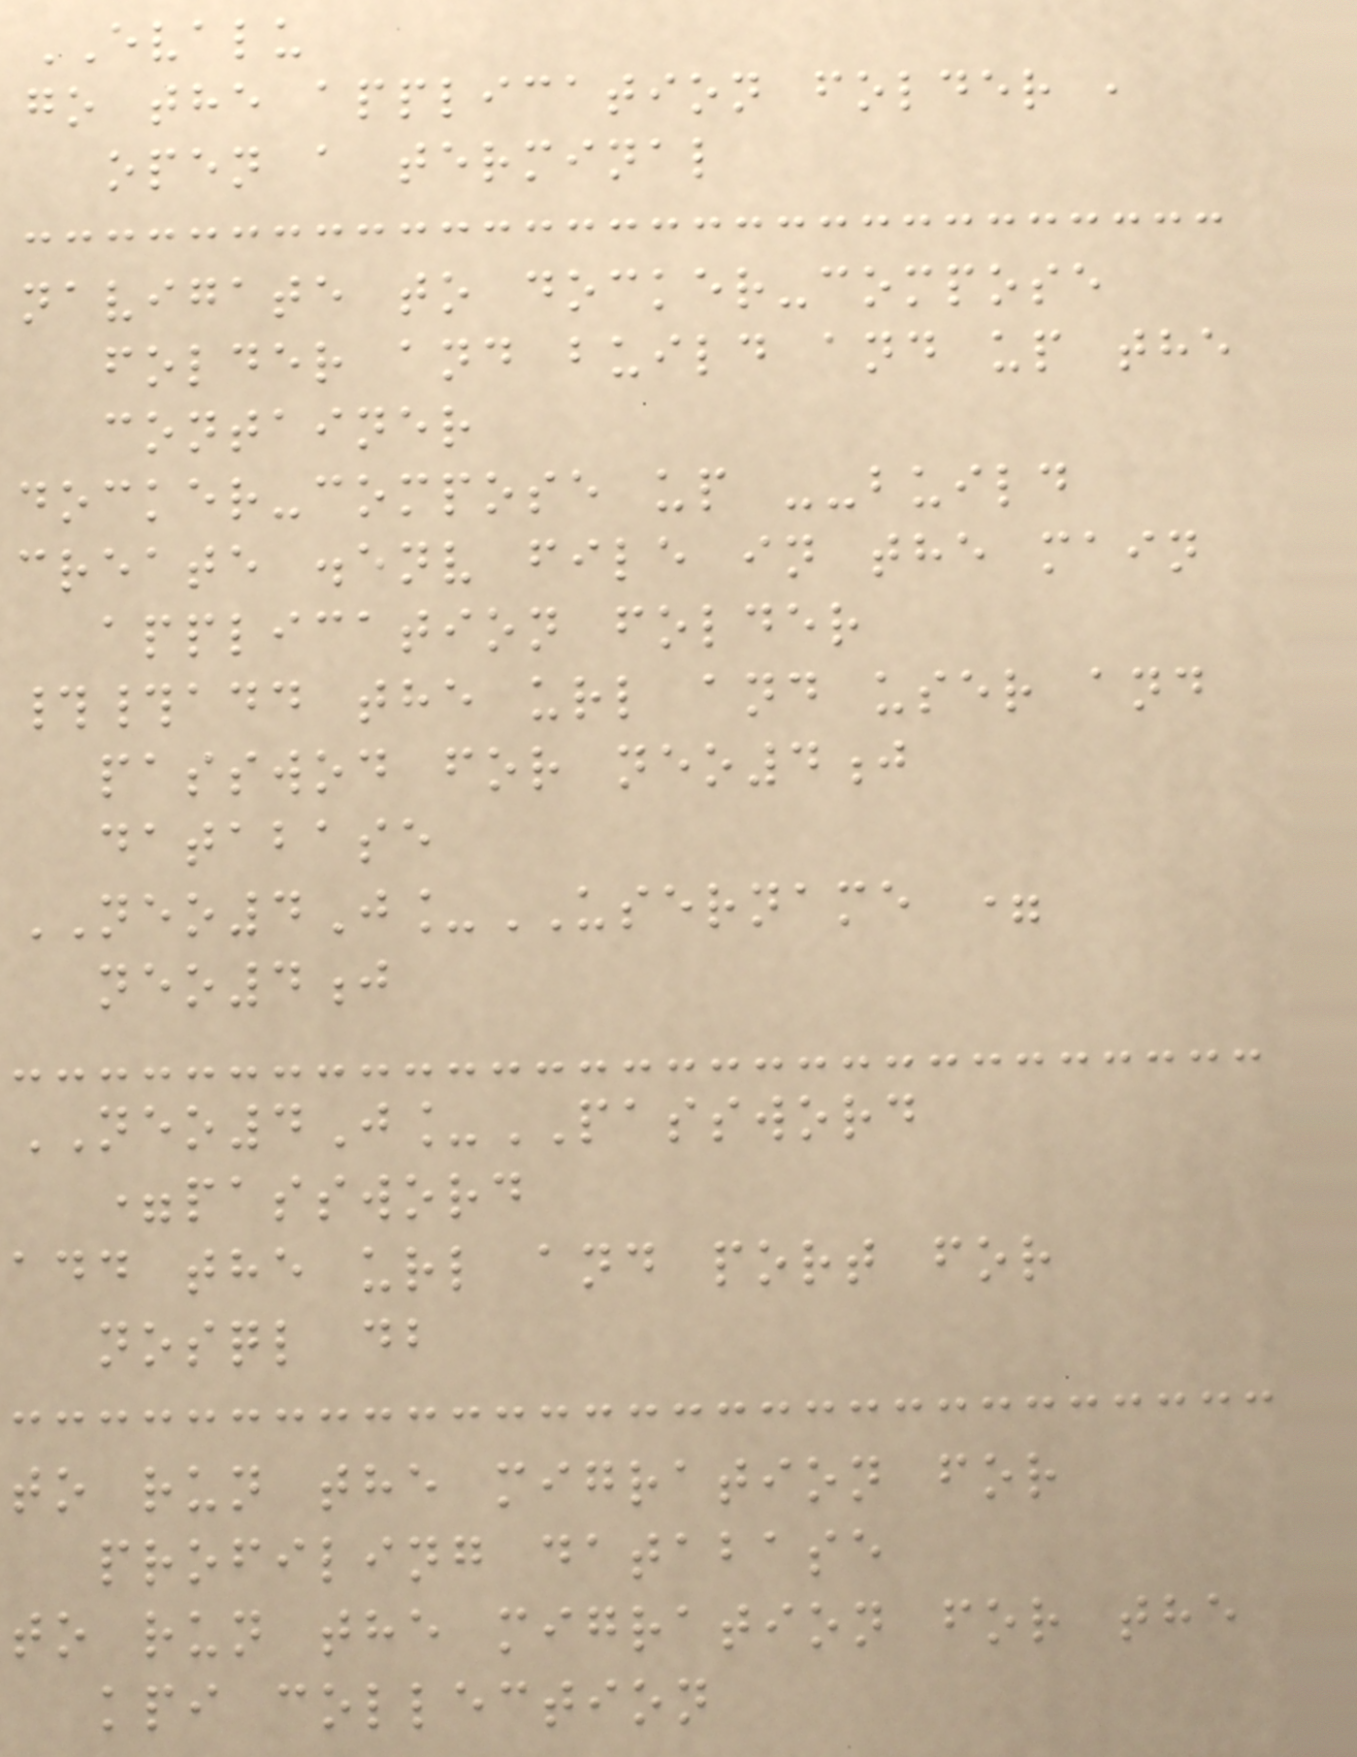EVALU
go the application folder ,
open a terminal
navigate to docker-compose
folder and build and up the
container
docker-compose up --build
create .env file in the main
application folder
##add the url and user and
passwod for neo4j
database
NEO4J_USERNAME =
neo4j
NEO4J_PASSWORD
=password
add the url and port for
nosql db
to run the migration for
profiling database
to run the migration for the
kpi collection
